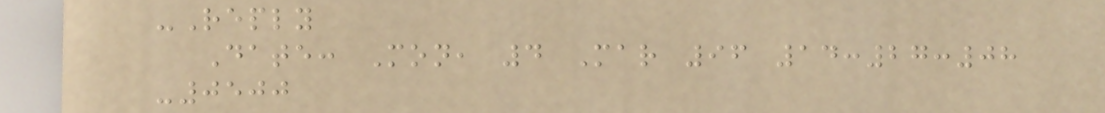-Reply
Date: Mon, 4 Mar 96 14:27:08
-0500
